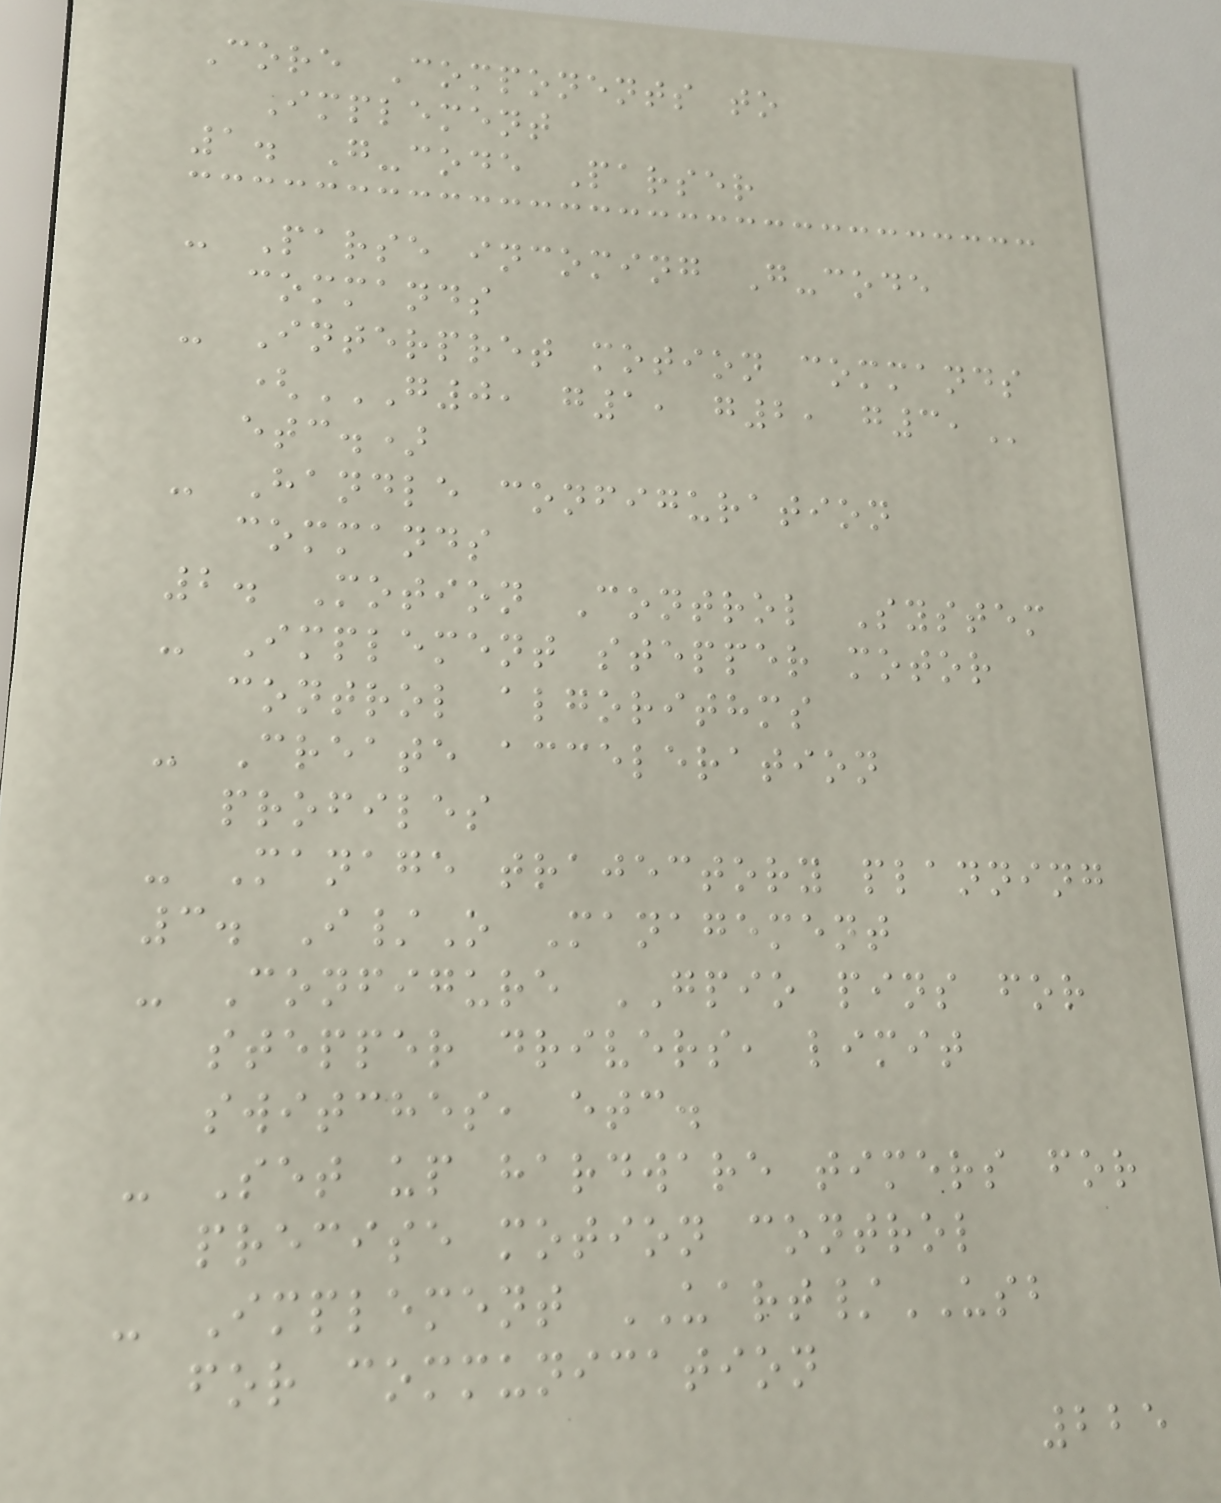Core Components to
Implement
1. G-code Parser
- Parse incoming G-code
commands
- Interpret motion commands
(G0, G1, G2, G3,
etc.)
- Handle configuration
commands
2. Motion Control System
- Implement stepper motor
control algorithms
- Create acceleration
profiles
- Manage trajectory planning
3. I/O Management
- Configure GPIO pins for
stepper drivers, limit
switches, etc.
- Set up hardware timers for
precise motion control
- Implement UART/USB
for communication
225
